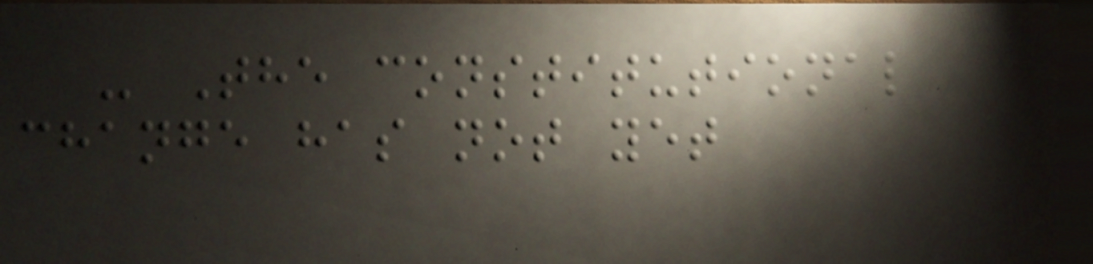- The constitutional
change has not yet
